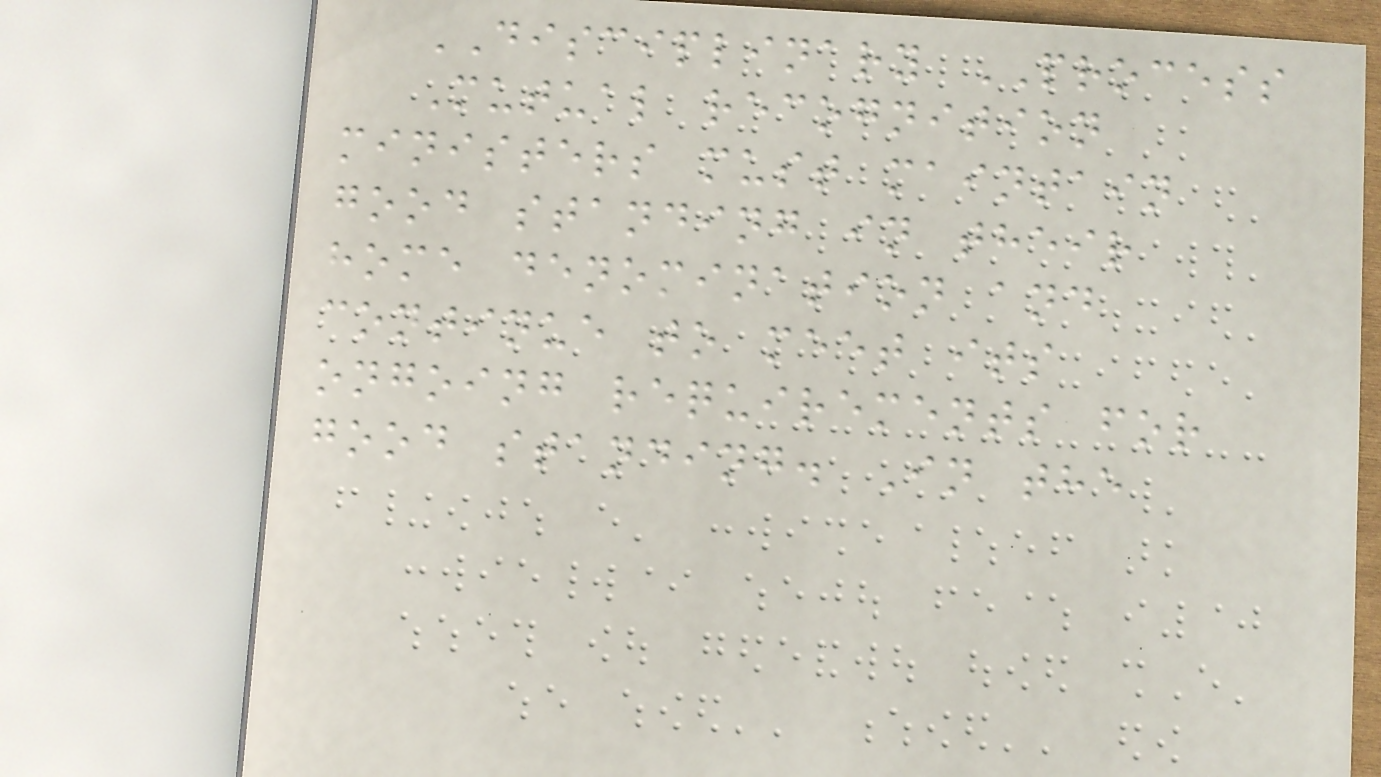DISCIPLINARY PROCESS
Mutual recognition
ministers must maintain
good standing in their
home denomination and
continue to meet its
ongoing requirements for
good standing. In the
